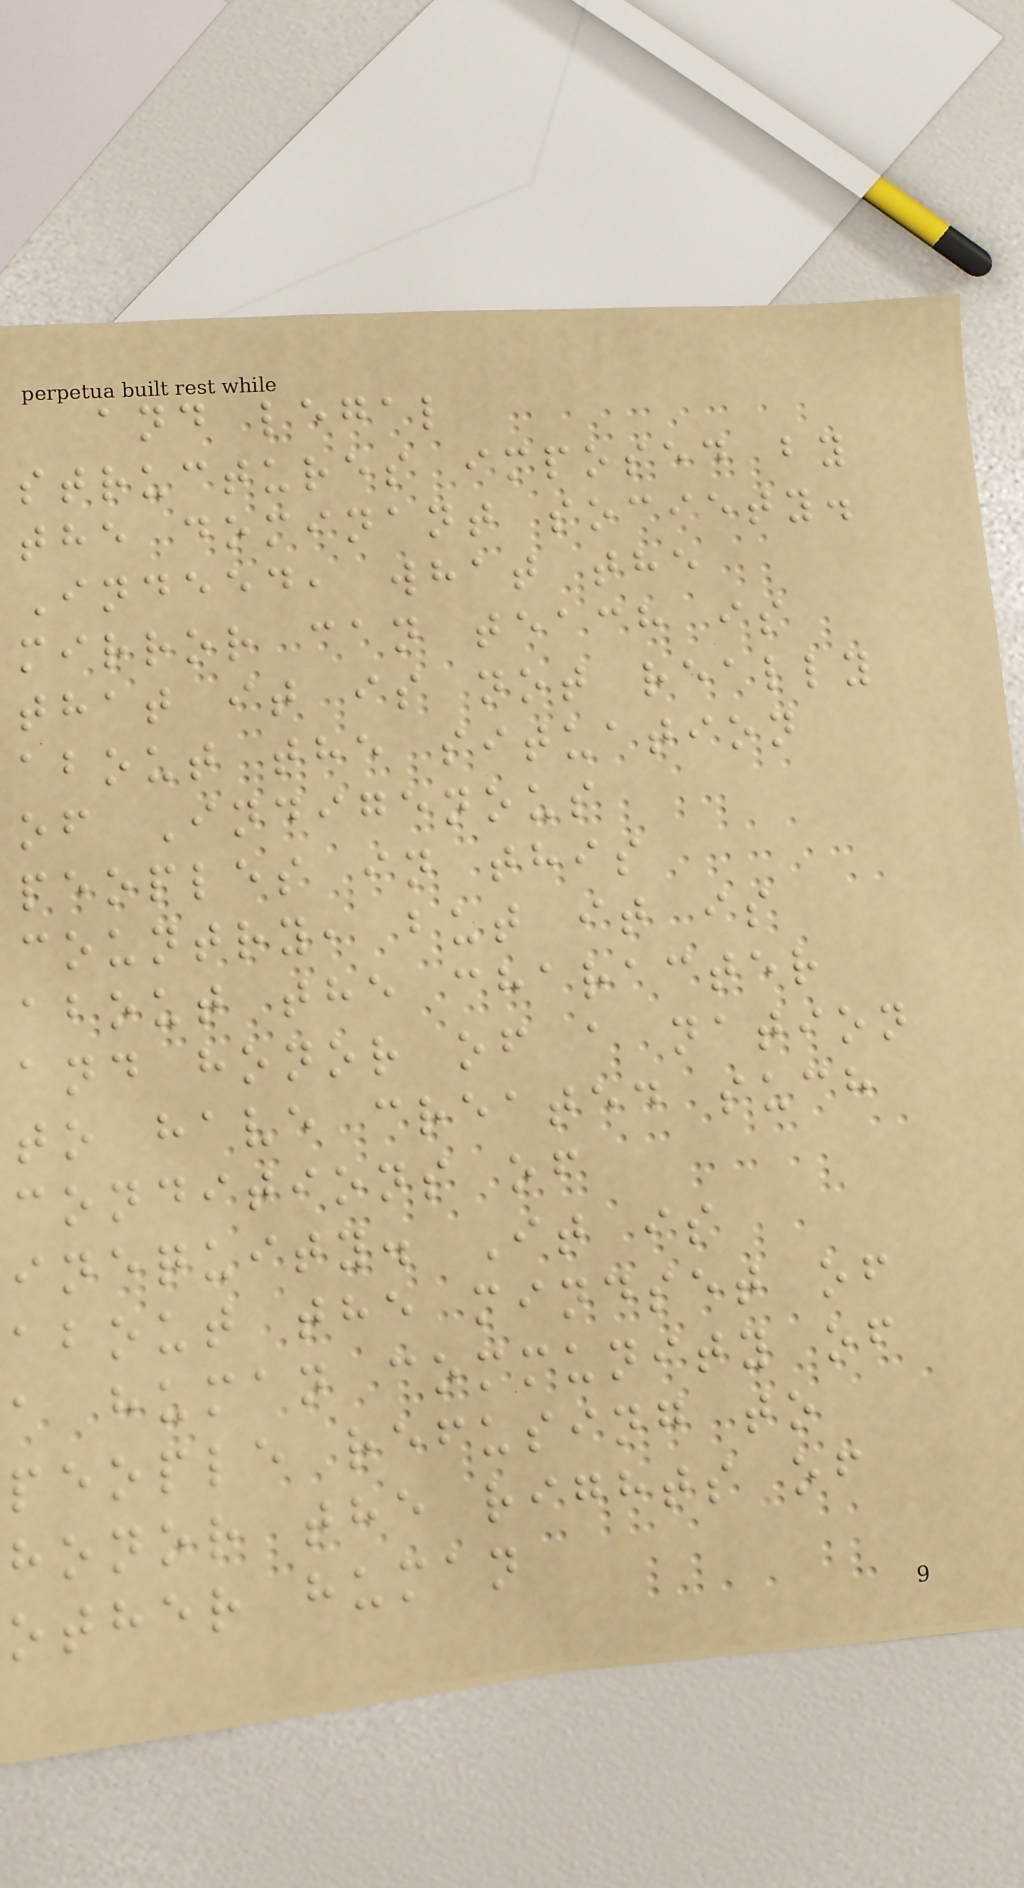and legal
structures imposed by
the dominant society.
Indeed, what the
mirror can teach is
that it is not really
about the situation
of Indigenous
peoples in this
country, but it is
about the character
and honor of a nation
to have created such
conditions of
inequity. It is
about the mindset of
a human community of
people refusing to
honor the rights of
other human
